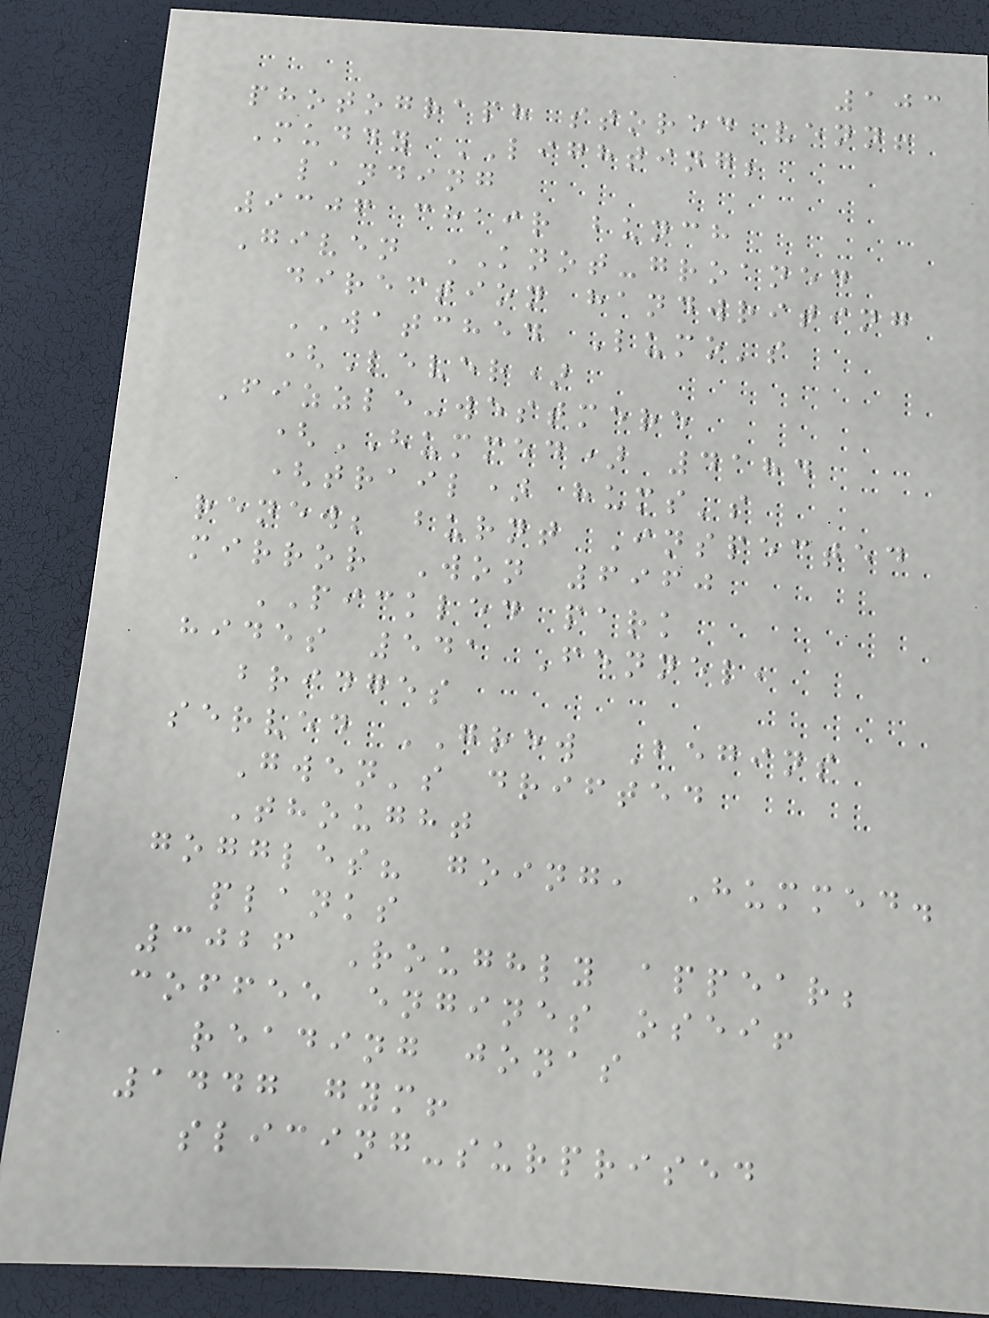103
photograph stored venn!
Muddy LIGHTING;
landing
9306 chair bunch
Given KNOT-groaned
direction handwriting
WATCHED Lumo's
(Lever)
Fizzle-westmere
(HUMMED) 4184
(trail) hums's
renew; burnt Inspected
mirror Won 6960
PICKLED park
hides 541 Fennel,
bridges
served GREW Begins
Gwen's drifted
Thought
goggles? going, Hummed.
planks
3026 Roughly appear;
coffee engines osei!
reading jonas
1447 gym!
slicing-surprised
